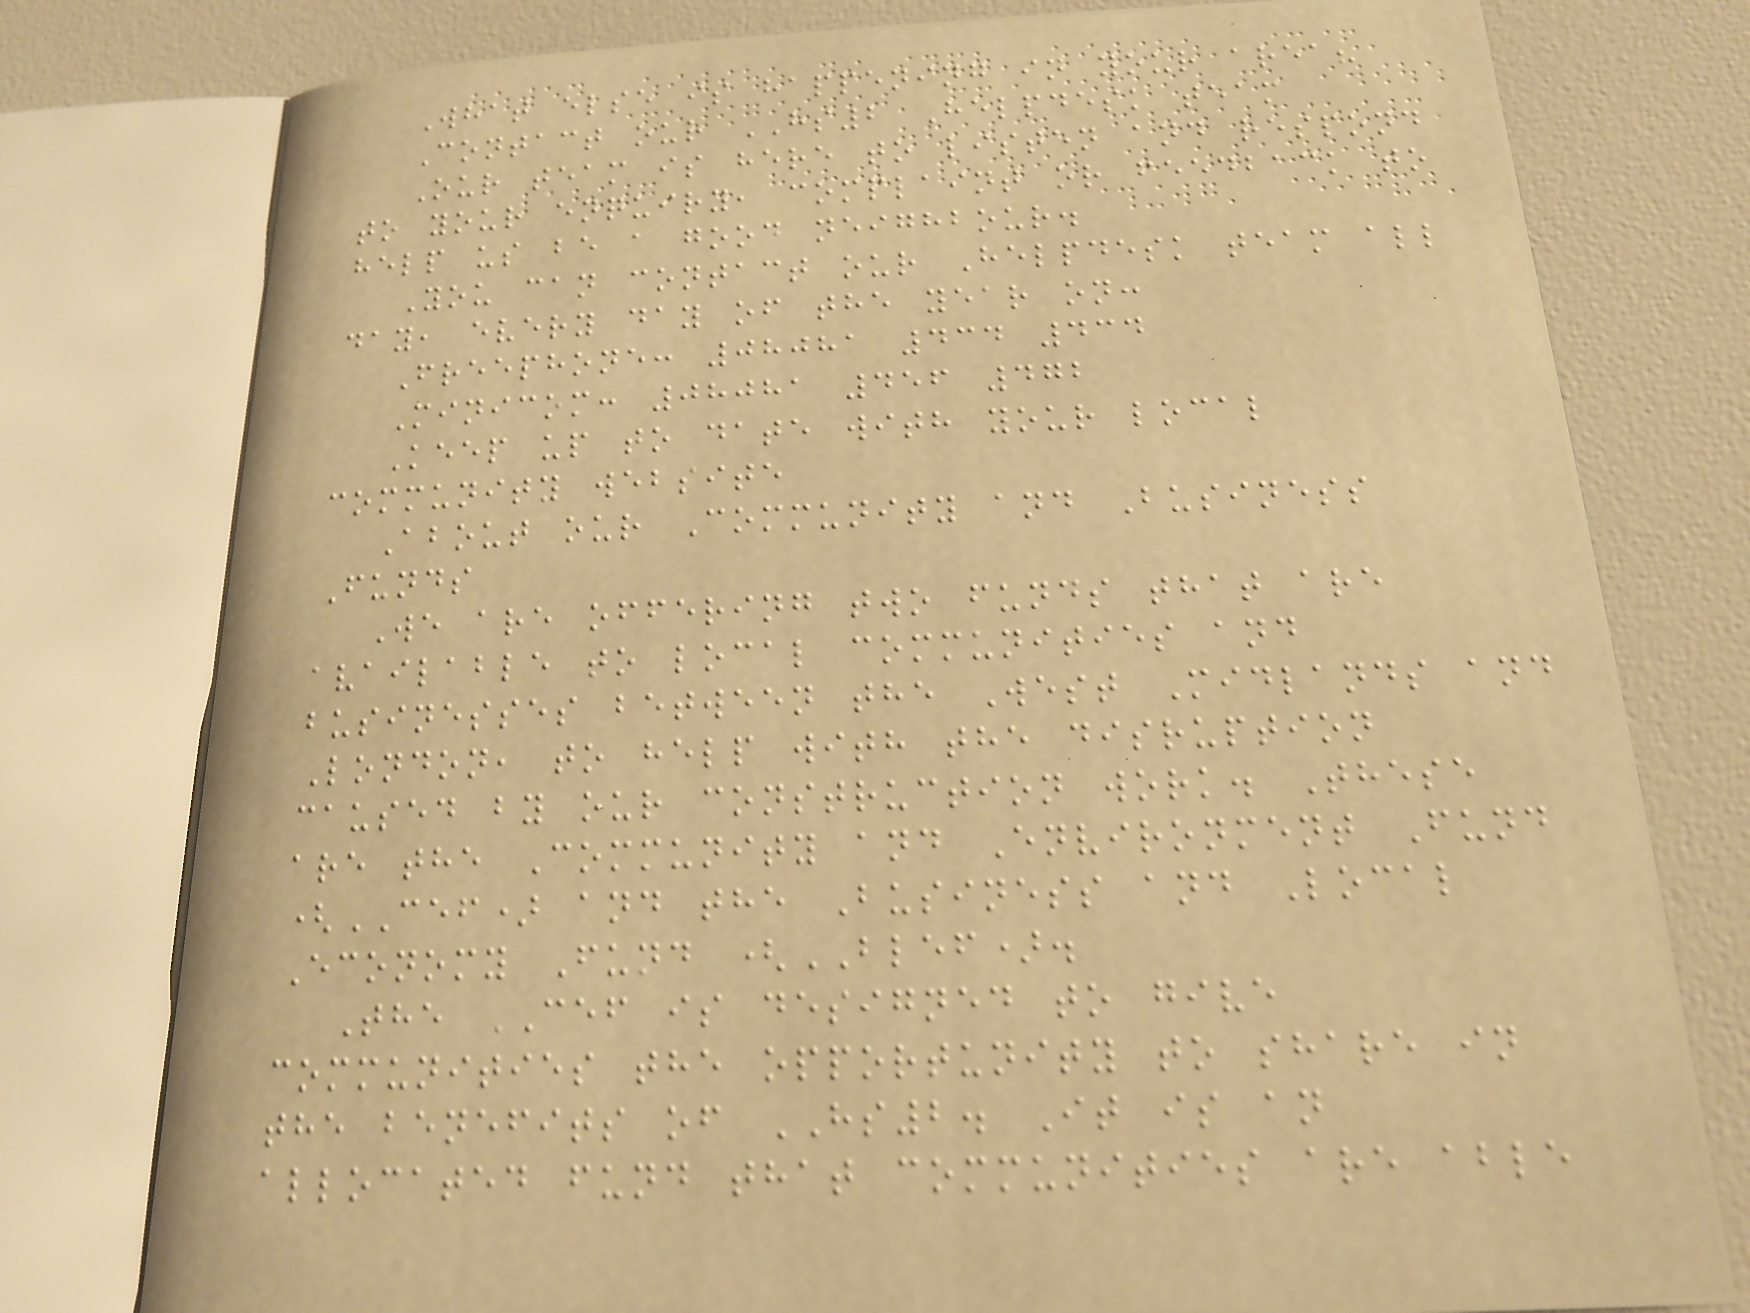What else is happening in your area?
Contact our HS2 Helpdesk team
Our team is here to listen and respond
to your enquiry, complaint or feedback to
help us be a good neighbour.
You can contact our Helpdesk team all
day, every day of the year on:
Freephone: 08081 434 434
Minicom: 08081 456 472
Keep up to date with your local
community website
About our Community and Business
Funds
We are offering two funds that are
available to local communities and
businesses between the West Midlands and
London, to help with the disruption
caused by our construction work. These
are the Community and Environment Fund
(CEF) and the Business and Local
Economy Fund (BLEF).
The CEF is designed to give
communities the opportunity to share in
the benefits of HS2. It is an
allocated fund that communities are able
